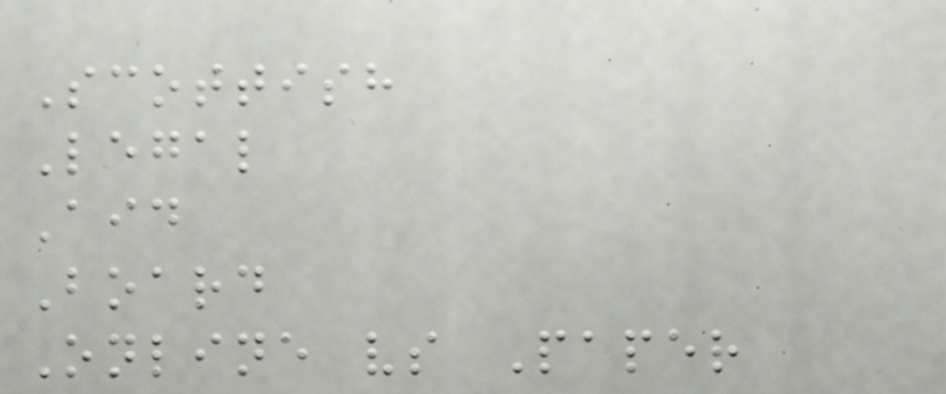Scottish
Legal
Aid
Board
Online vs Paper
